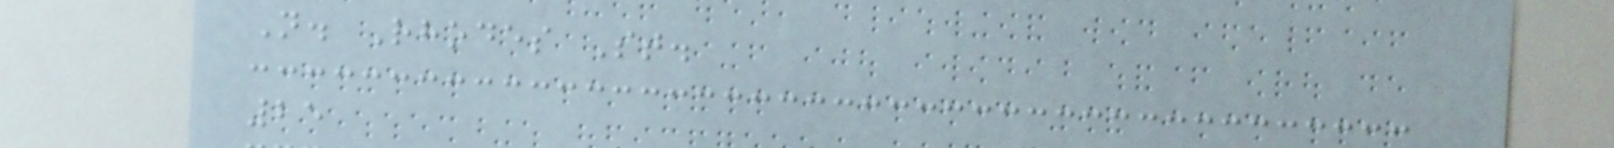N. Rhodes St.
25
